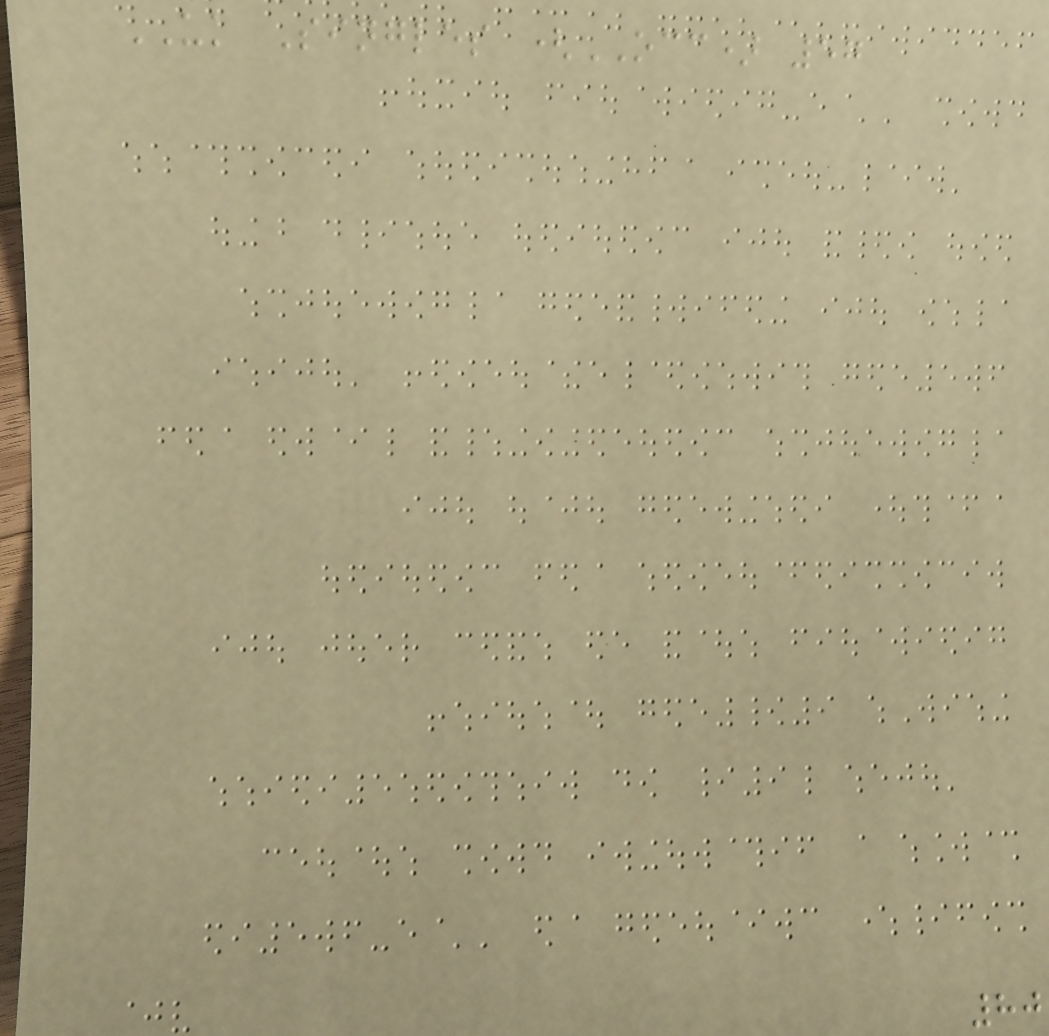UK Singles (OCC) 57
80
